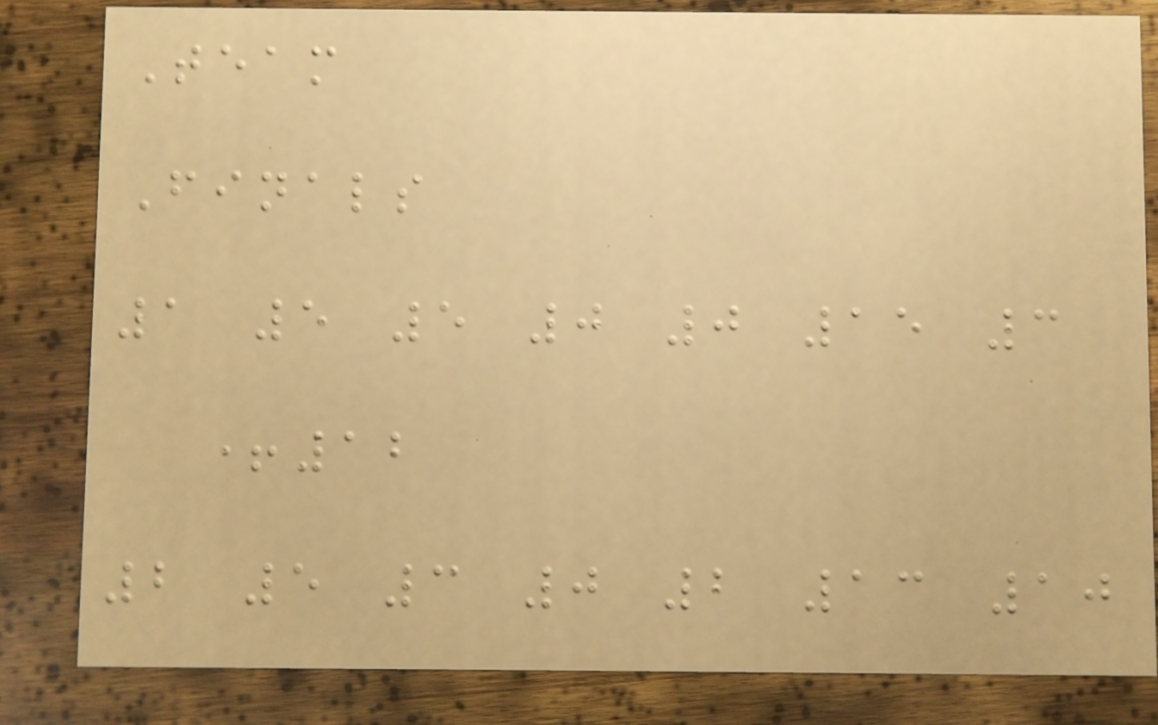Team
Finals
1 5 5 0 0 15 3
+12
2 5 3 0 2 13 10
